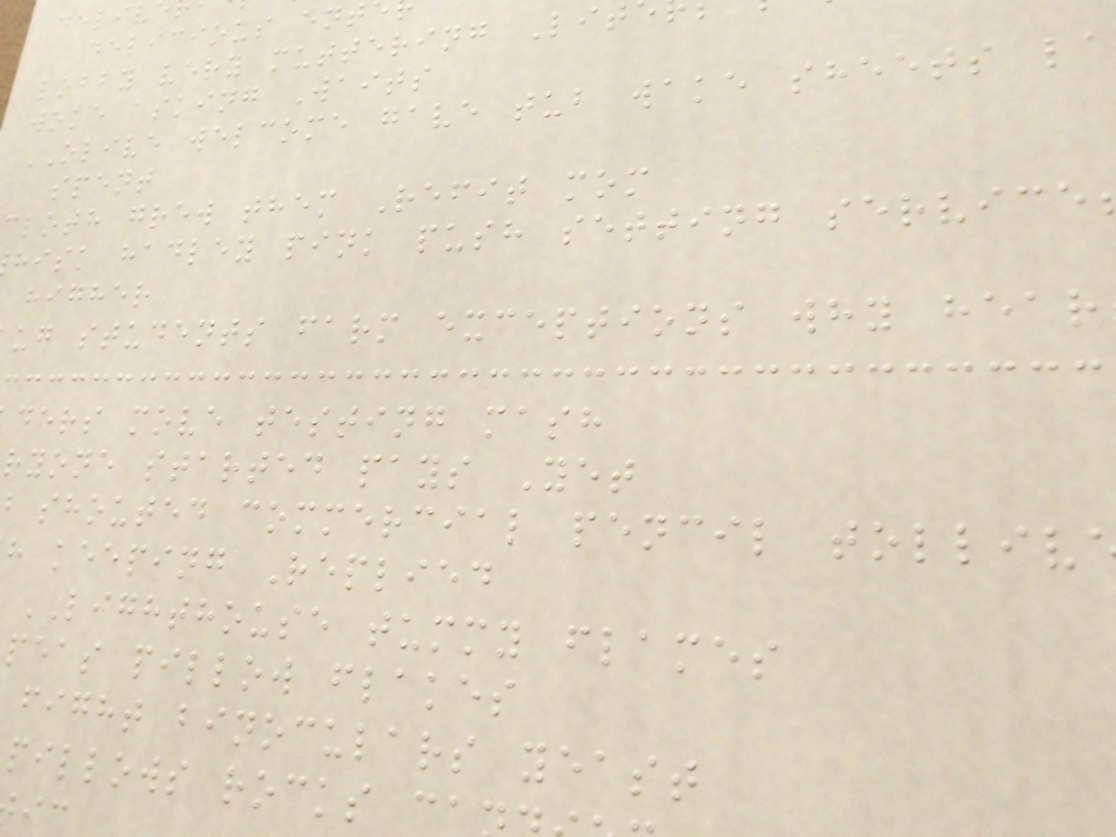delicious ent
lobby very muttering Lit
woke asking Waits
OLIVE welcome gave tub wake sheets la
spent
cloth grew them Refit mom
hisk hadley pink push setting service
higher
ug students farm exceptions why hear
ders move testing mash
ryone started pays Yet
shouted commercial pencil tolliv
h keeping Replied
LIGHTHOUSE tummy flames
peas pillow flakes
fight binoculars yeast
pillows rocks c
